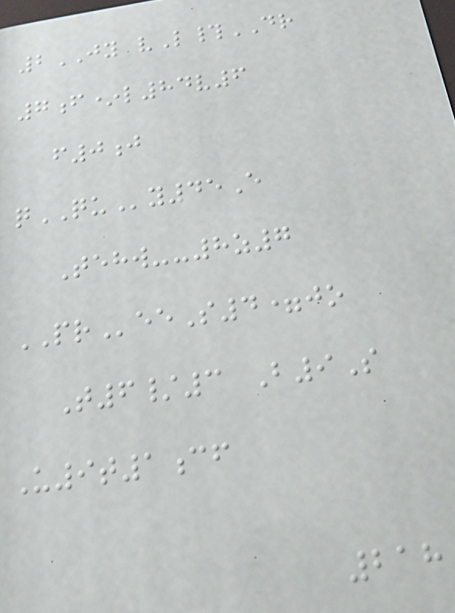2JY vL#DR
7f*l84v6
f0j
qQUy45E
Tehw--8z7
PReeS4=jo
T6/3 B9S
U9t1cf
218
